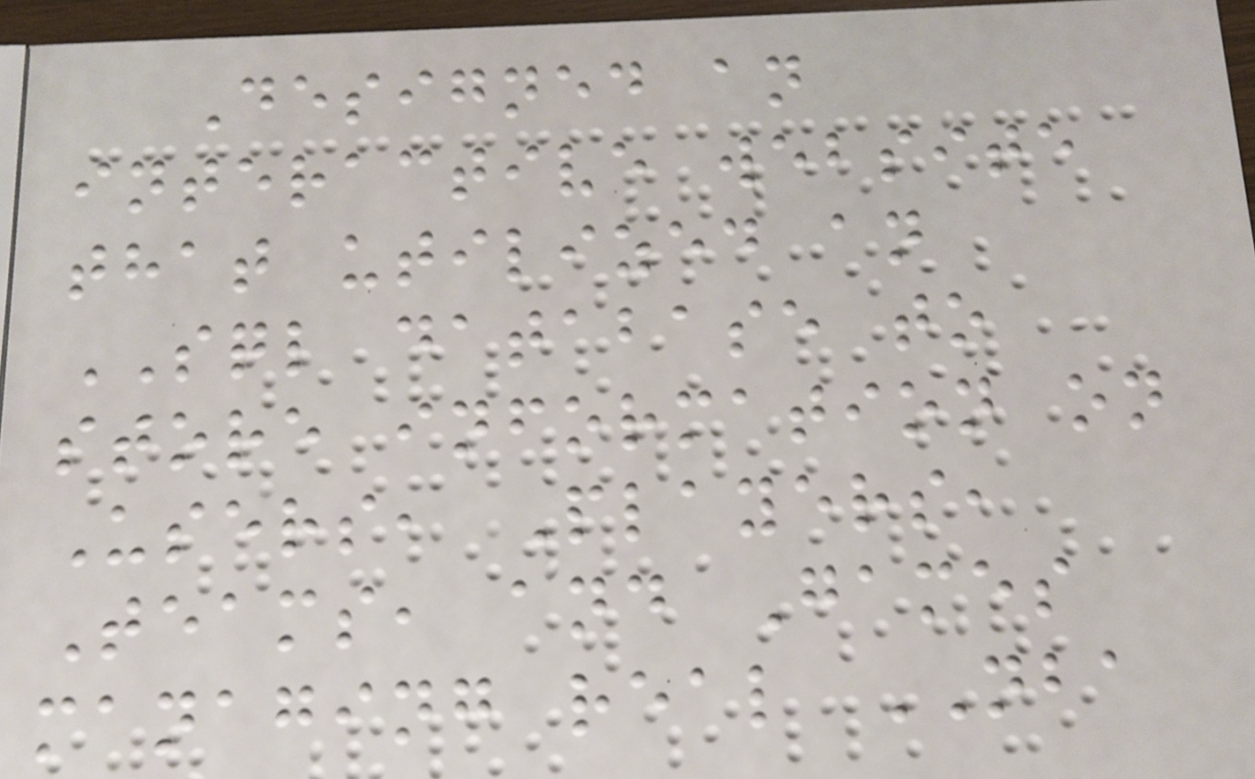Designed an
interactive website
that utilized an
SQL database to
store information on
Users, Players,
Teams, and Games
managing real NBA
